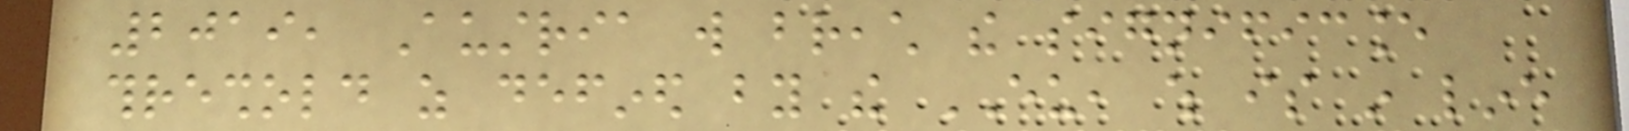2019, Austria will breach the significance
threshold as defined by the EU, which is in line
